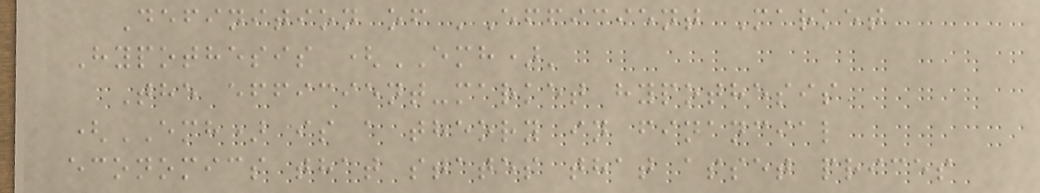Definition of 'Efficient Market
Hypothesis (EMH)'
The efficient-market hypothesis
(EMH) is a theory in financial
economics that states that asset prices
